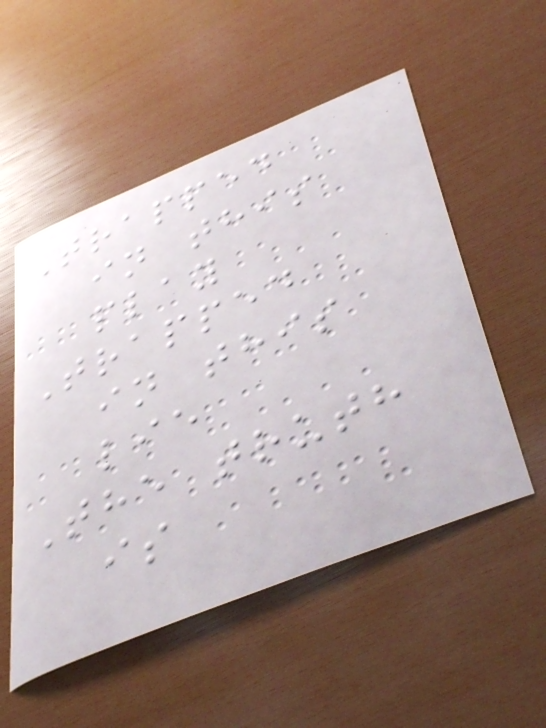Trapped
in this
play
Trapped
in this
lie
The truth
is
